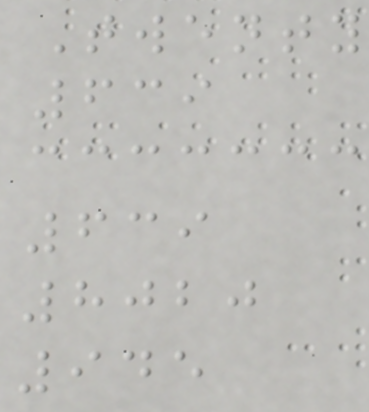Twenty
639
639
8020
945
